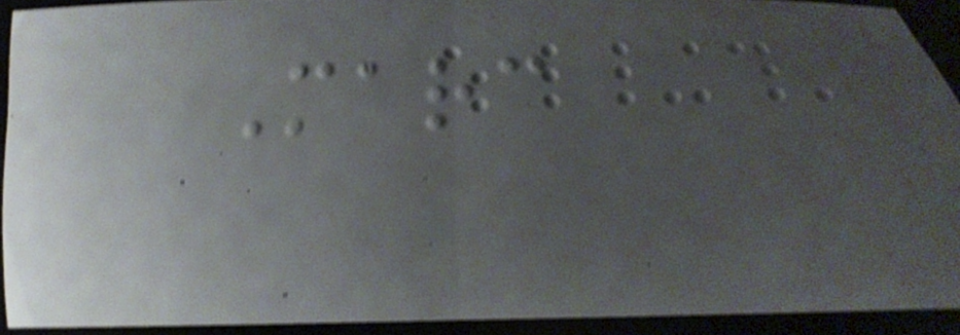Marc
